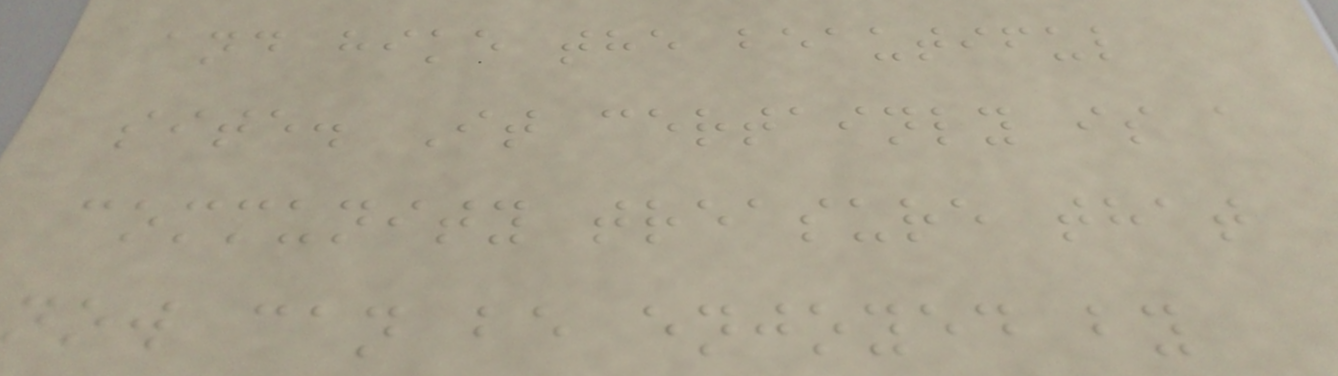and hike the beautiful
site. It certainly is a
community treasure that
now can be enjoyed by
